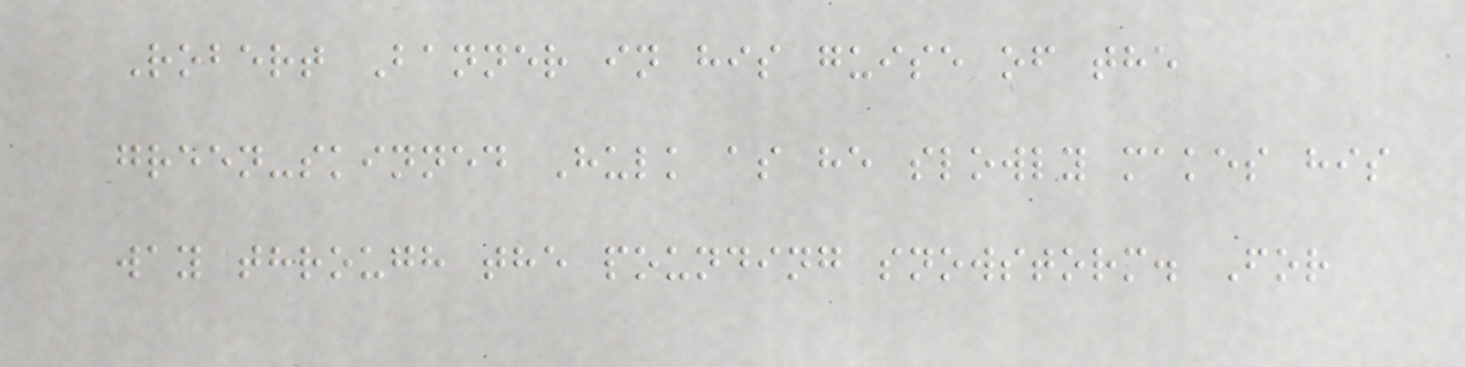Robert Banner in his guise of the
green-skinned Hulk as he slowly makes his
way through the pounding snowstorm. For
